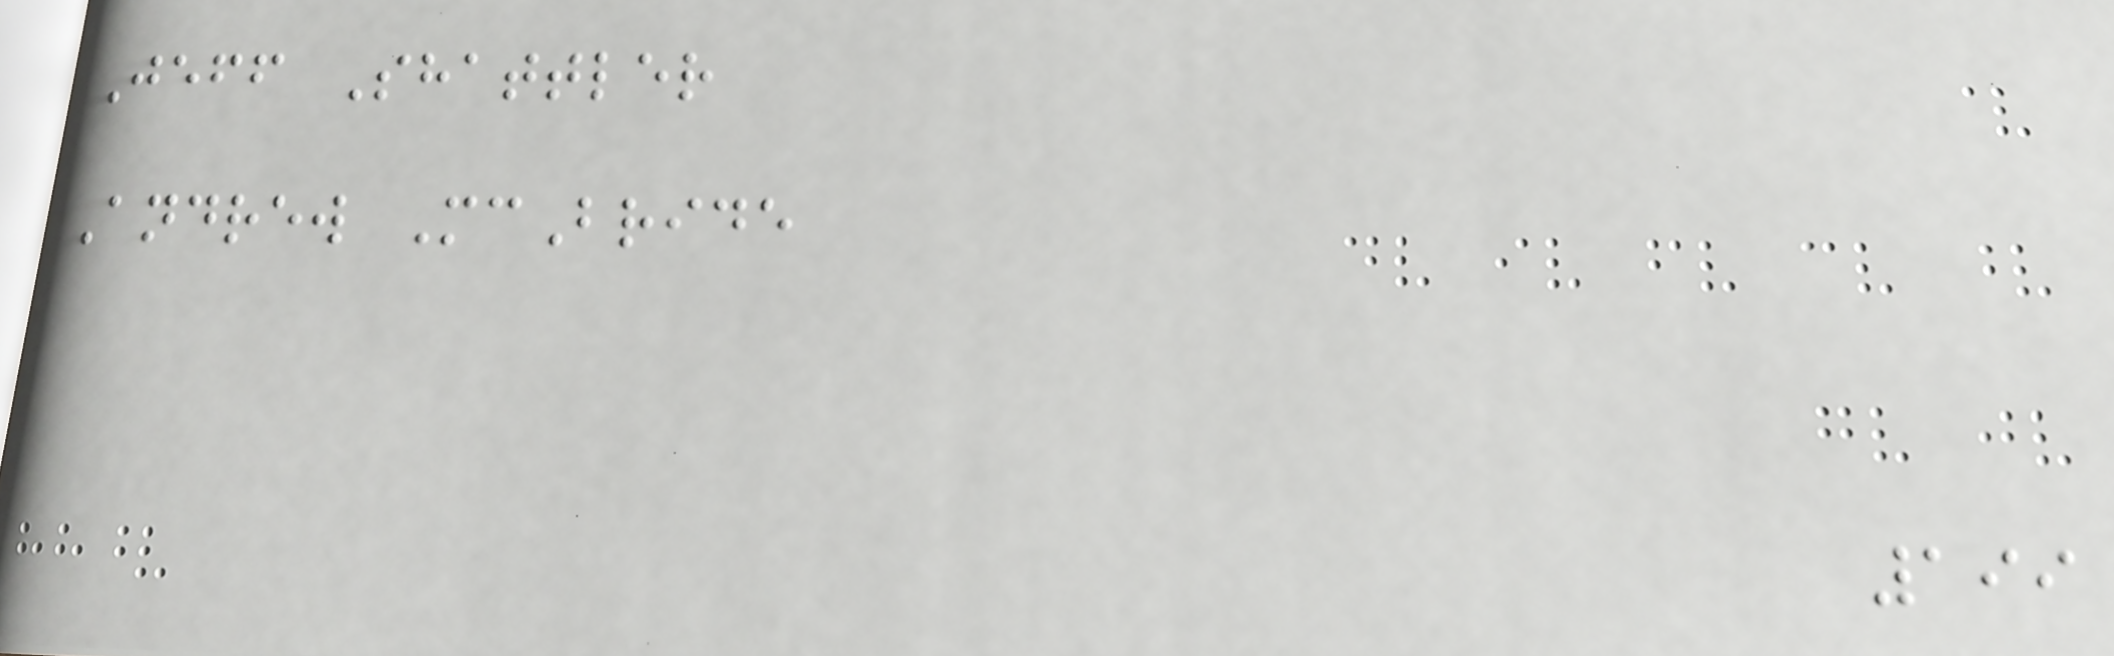Jeff Shattler
Andrew McBride
199
